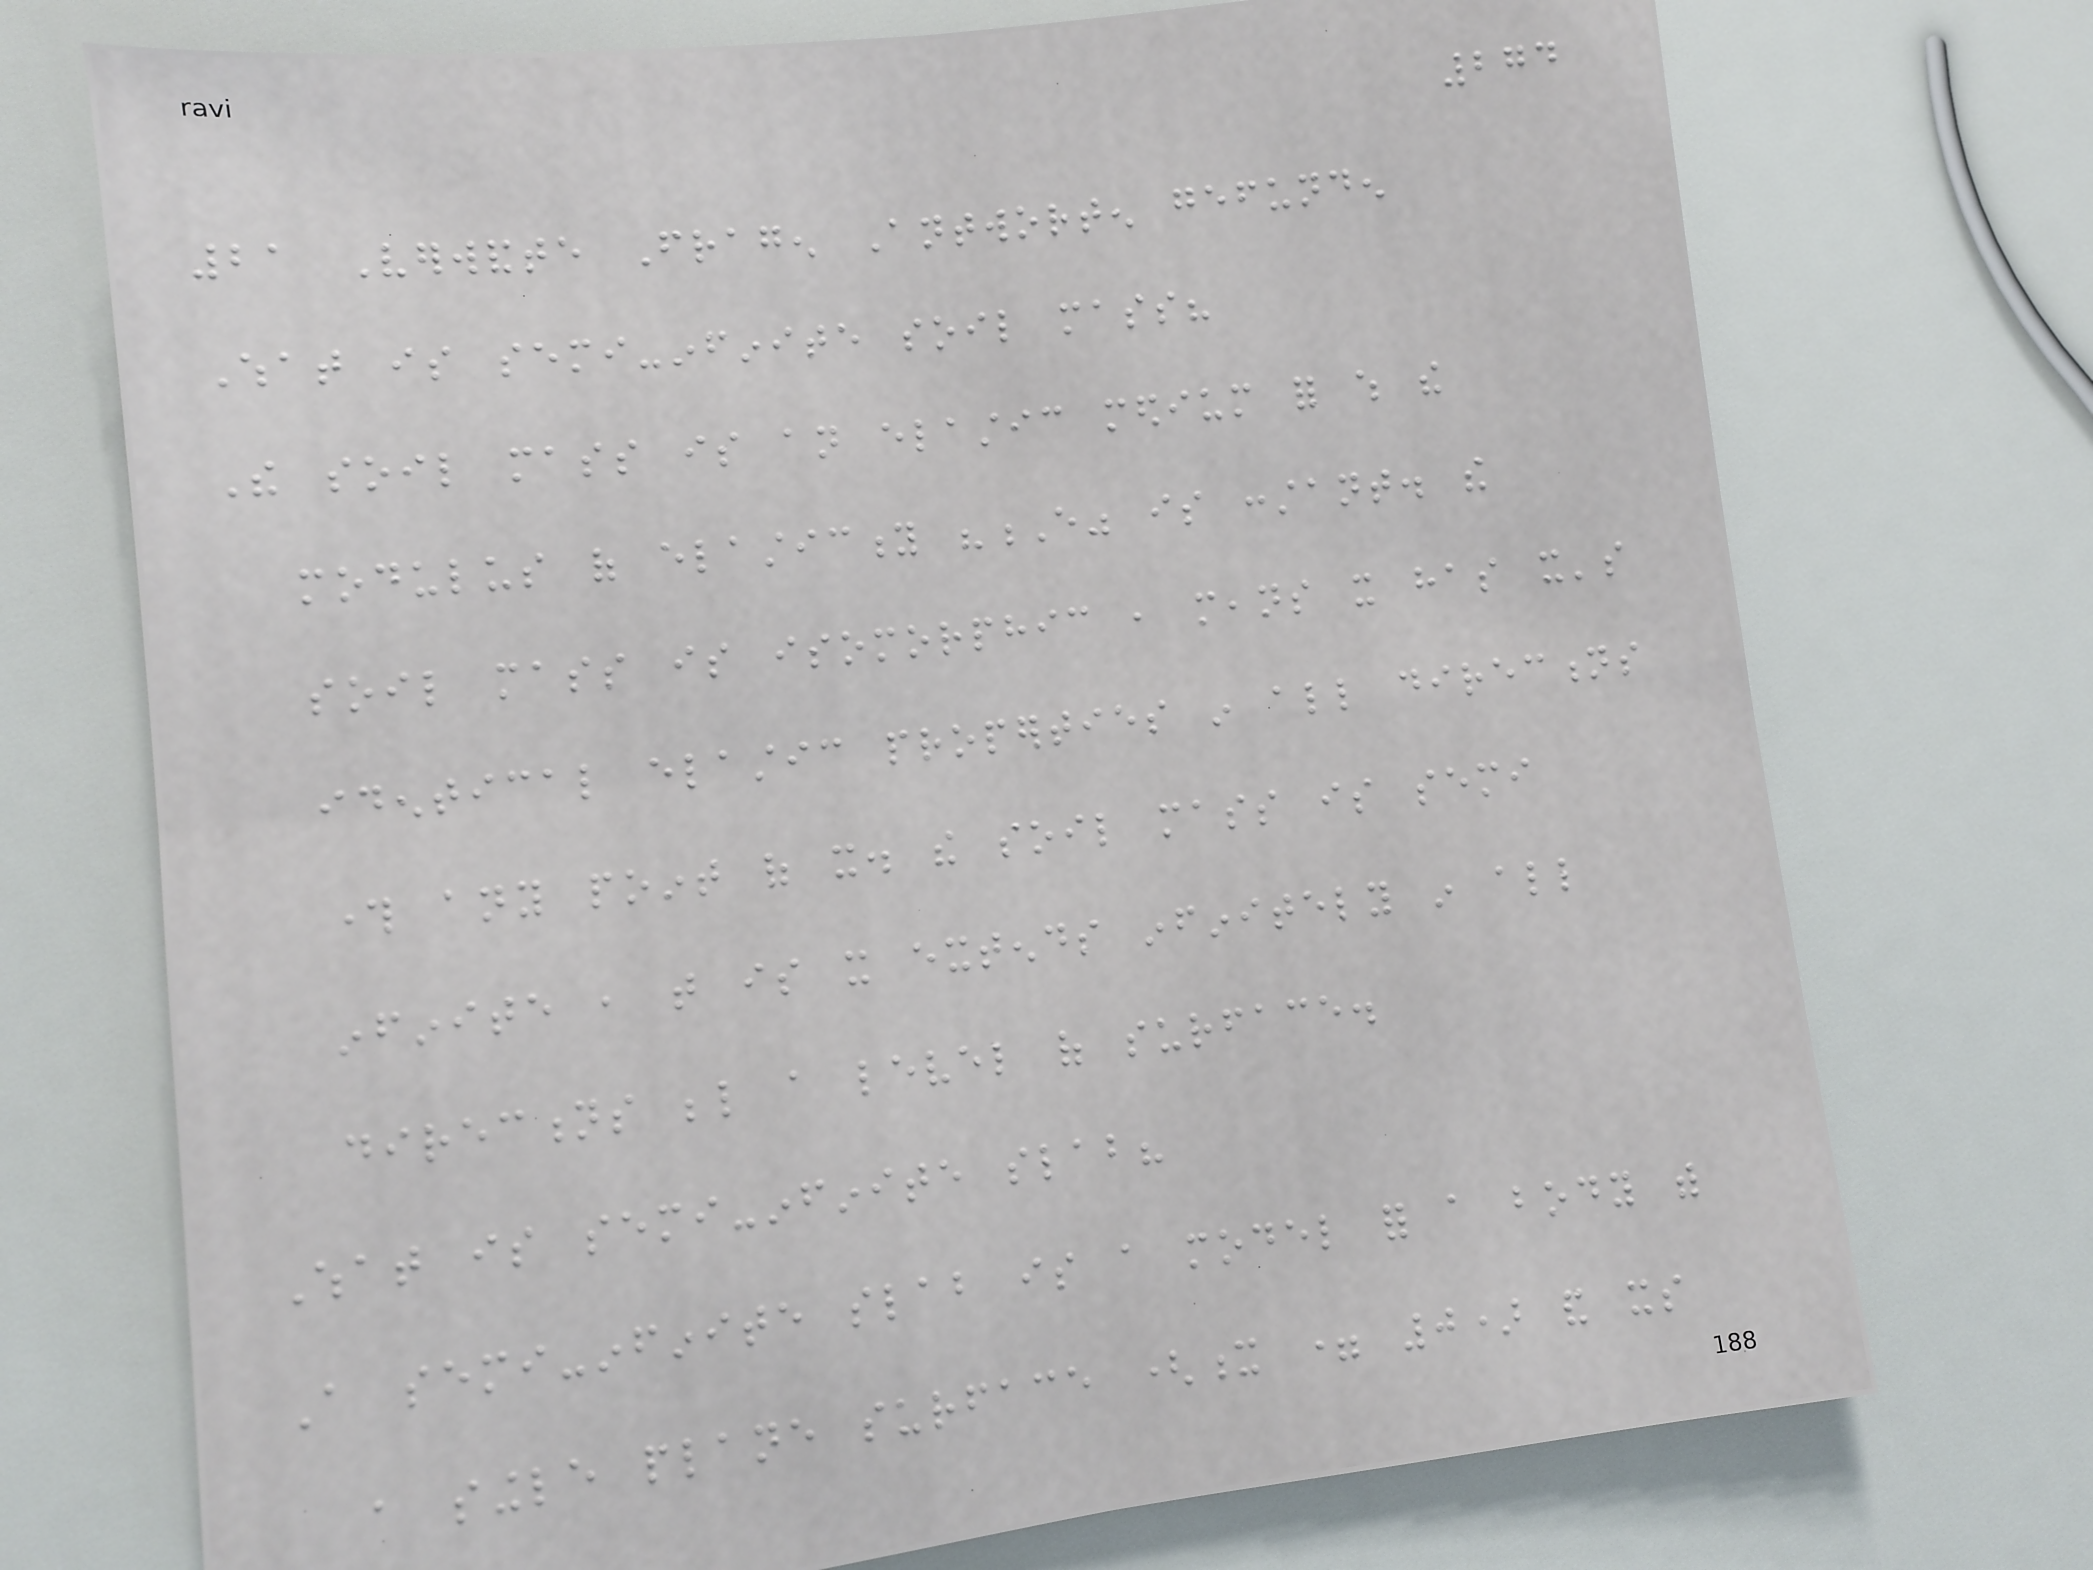274
21 Verwandte Fragen Antworten gefunden
What is semi-infinite soil mass?
The soil mass is an elastic medium for which the
modulus of elasticity "E" is constant. the
soil mass is isomorphic , means it has it's
identical elastic properties in all directions
through any point of it. the soil mass is semi
infinite , that is it extends infinitely in all
directions below a level of surface.
What is semi-infinite slab?
A semi-infinite slab is a model for a body with
a single plane surface (x = 0) and its
